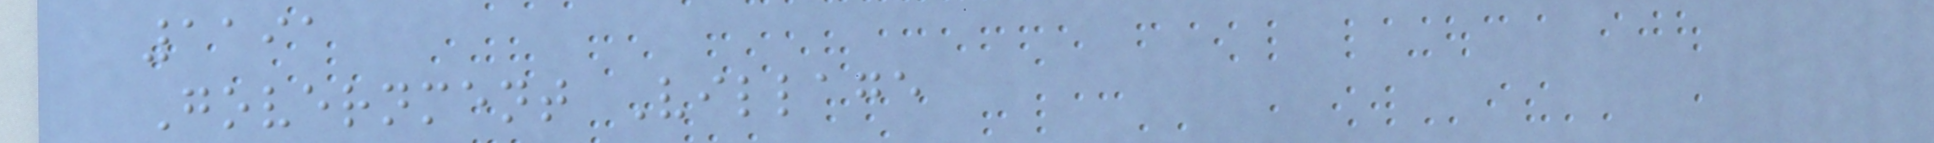1191
Government Village
